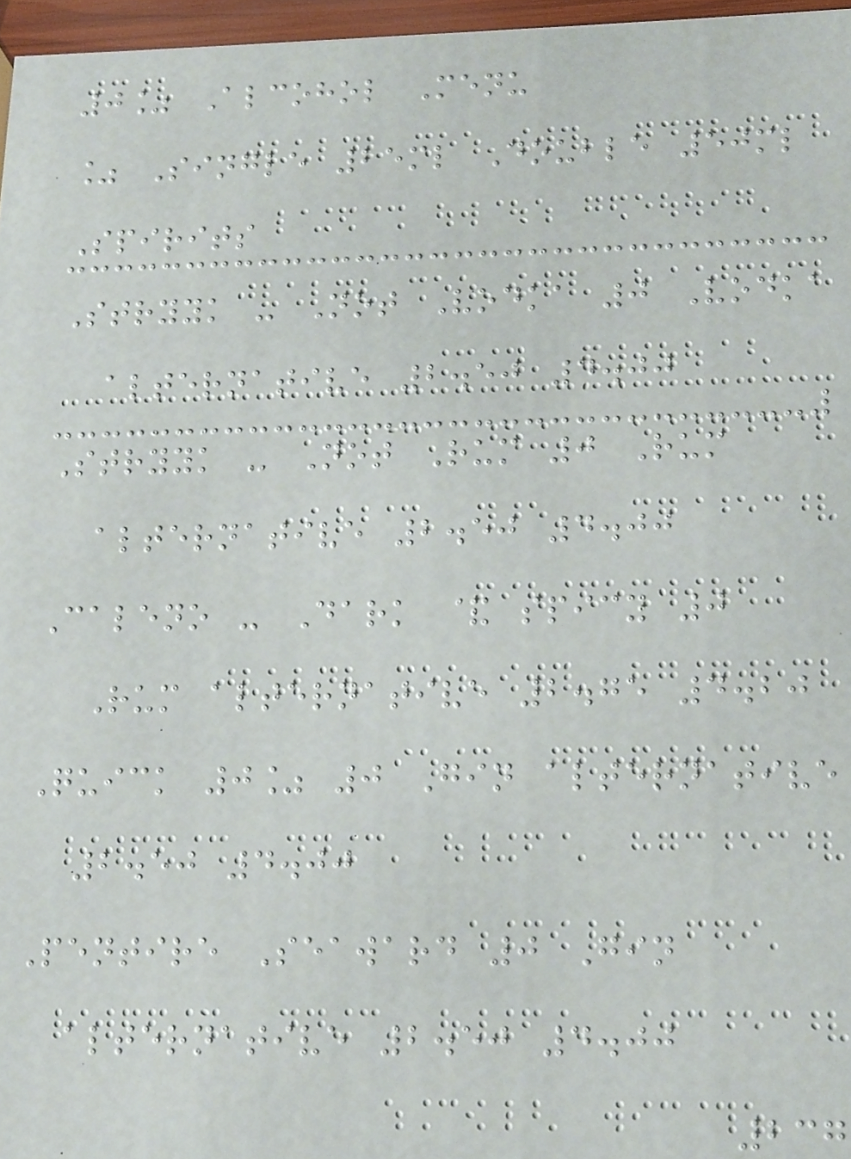0% Alcohol Menu
% Single 25ml Double 50ml
Spirits
Stryyk - Not Vodka 0 Vodka
alternative 2.50 4.00
Stryyk - Not Rum 0 Rum
alternative 2.50 4.00
Caleno - Dark & spicy 0
Rum alternative 2.75 4.20
Quick 0% 0 Gin alternative
2.50 4.00
Pentire Seaward 0 Gin
alternative 2.50 4.00
237
